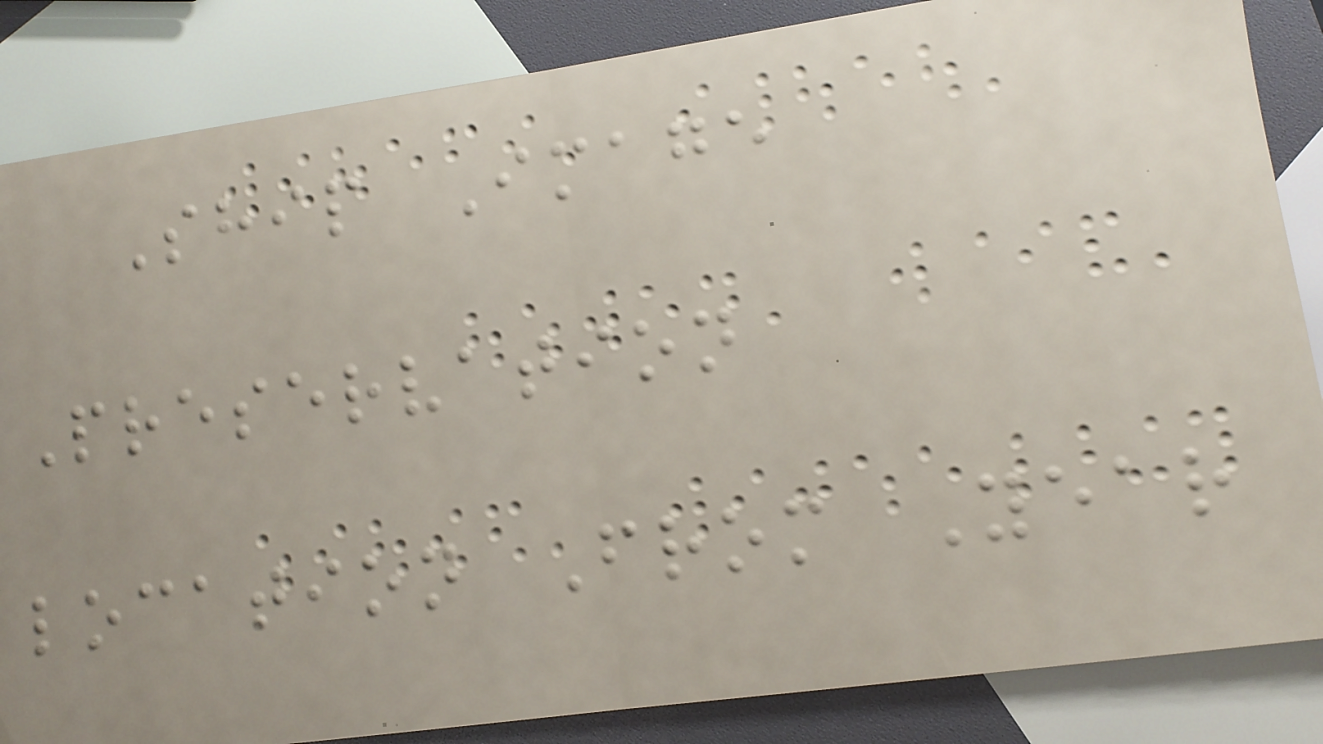Ship Image
Preservation
location From Year
